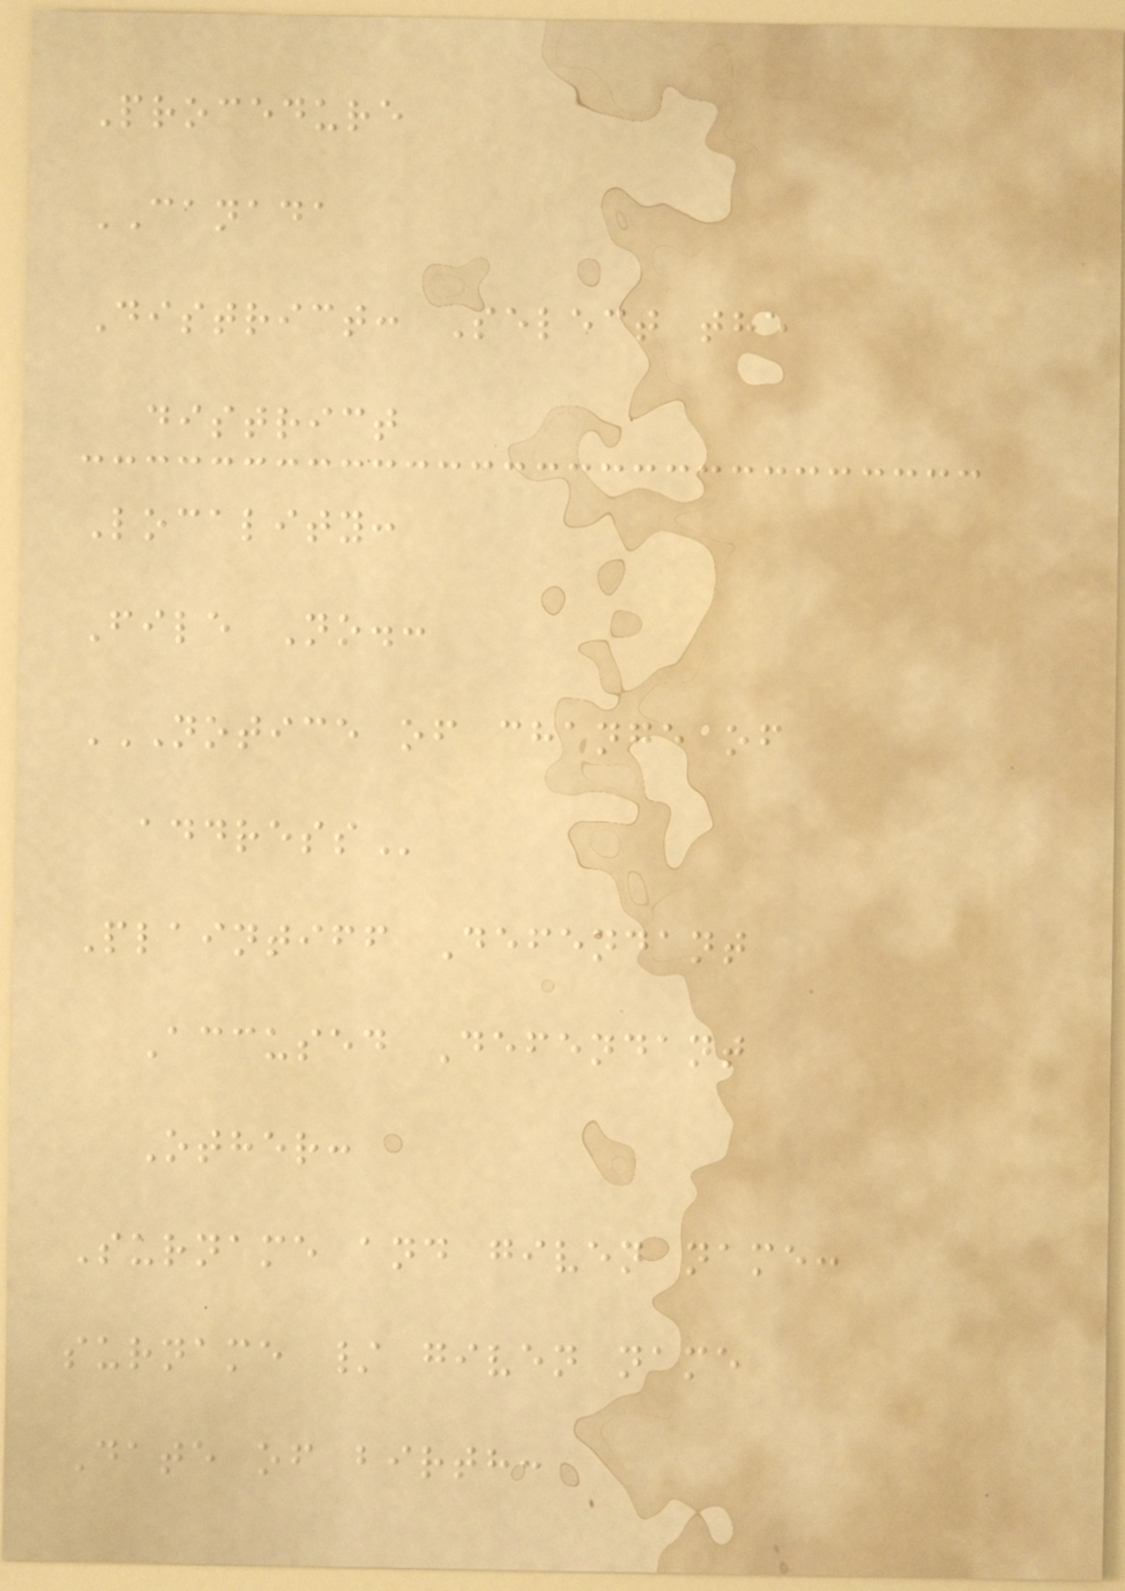Procedure
CANADA
District: Select the
district
Locality:
File No.:
NOTICE OF CHANGE OF
ADDRESS
Plaintiff Defendant
Accused Defendant
Other:
Surname and given name:
surname / given name
Date of birth:
